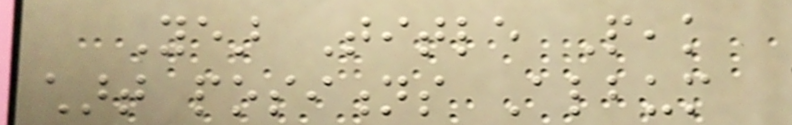Year Title Peak
chart positions Album
